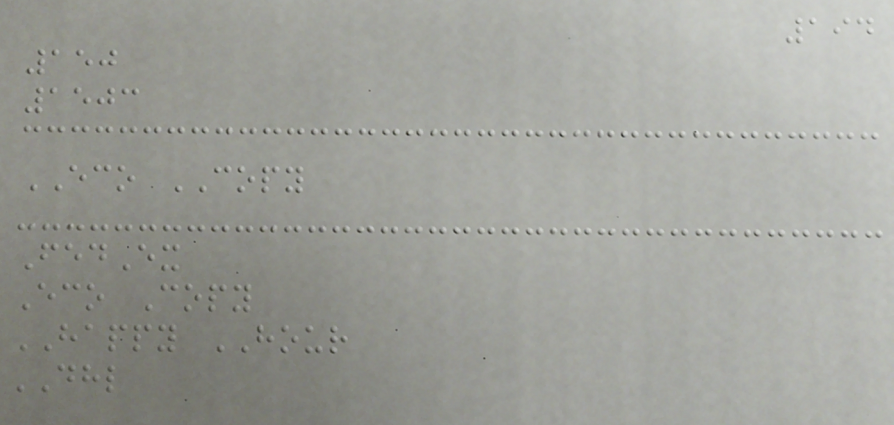194
150
1503
ECO COPY
FedEx
Eco Copy
HAPPY HOUR
DHL
